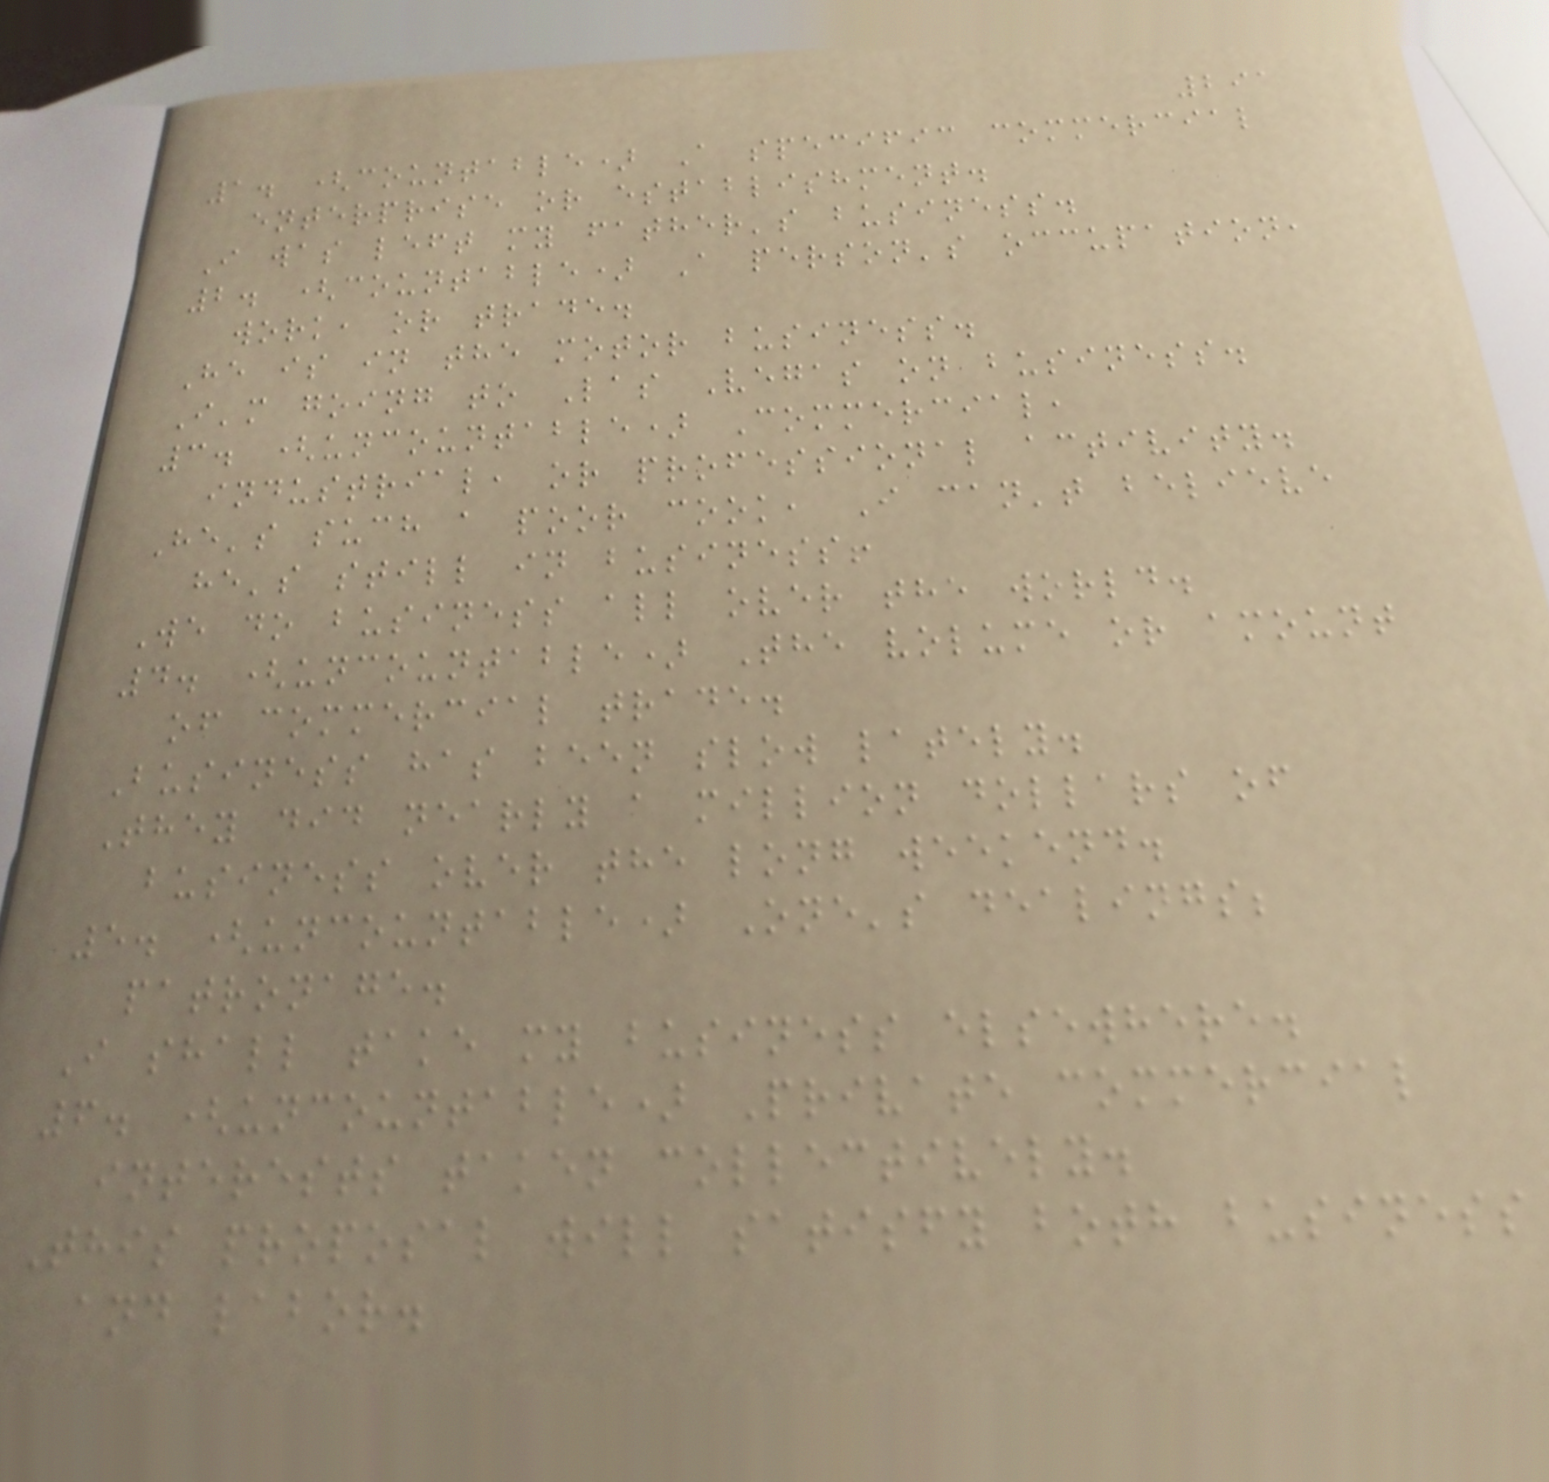291
1. (countable) A specific commercial
enterprise or establishment.
I was left my father's business.
2. (countable) A person's occupation,
work, or trade.
He is in the motor business.
I'm going to Las Vegas on business.
3. (uncountable) Commercial,
industrial, or professional activity.
He's such a poor cook, I can't believe
he's still in business!
We do business all over the world.
4. (uncountable) The volume or amount
of commercial trade.
Business has been slow lately.
They did nearly a million dollars of
business over the long weekend.
5. (uncountable) One's dealings;
patronage.
I shall take my business elsewhere.
6. (uncountable) Private commercial
interests taken collectively.
This proposal will satisfy both business
and labor.
